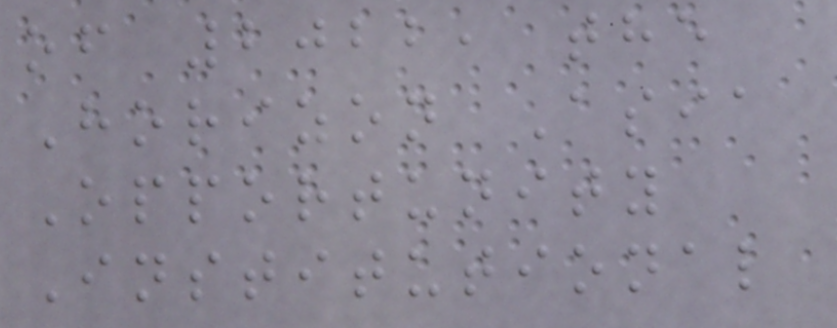of 2022, the
Horizon Asia
Opportunity
Institutional
